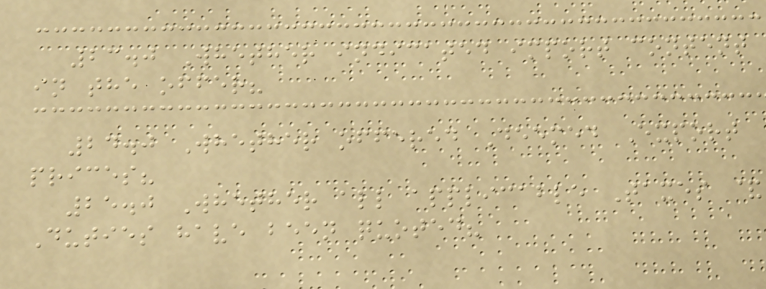23.0 Whether indicated import content
in the offer?
24.0 Whether offered Deemed Export
prices?
25.0 Whether all applicable Taxes &
Duties have been quoted?
